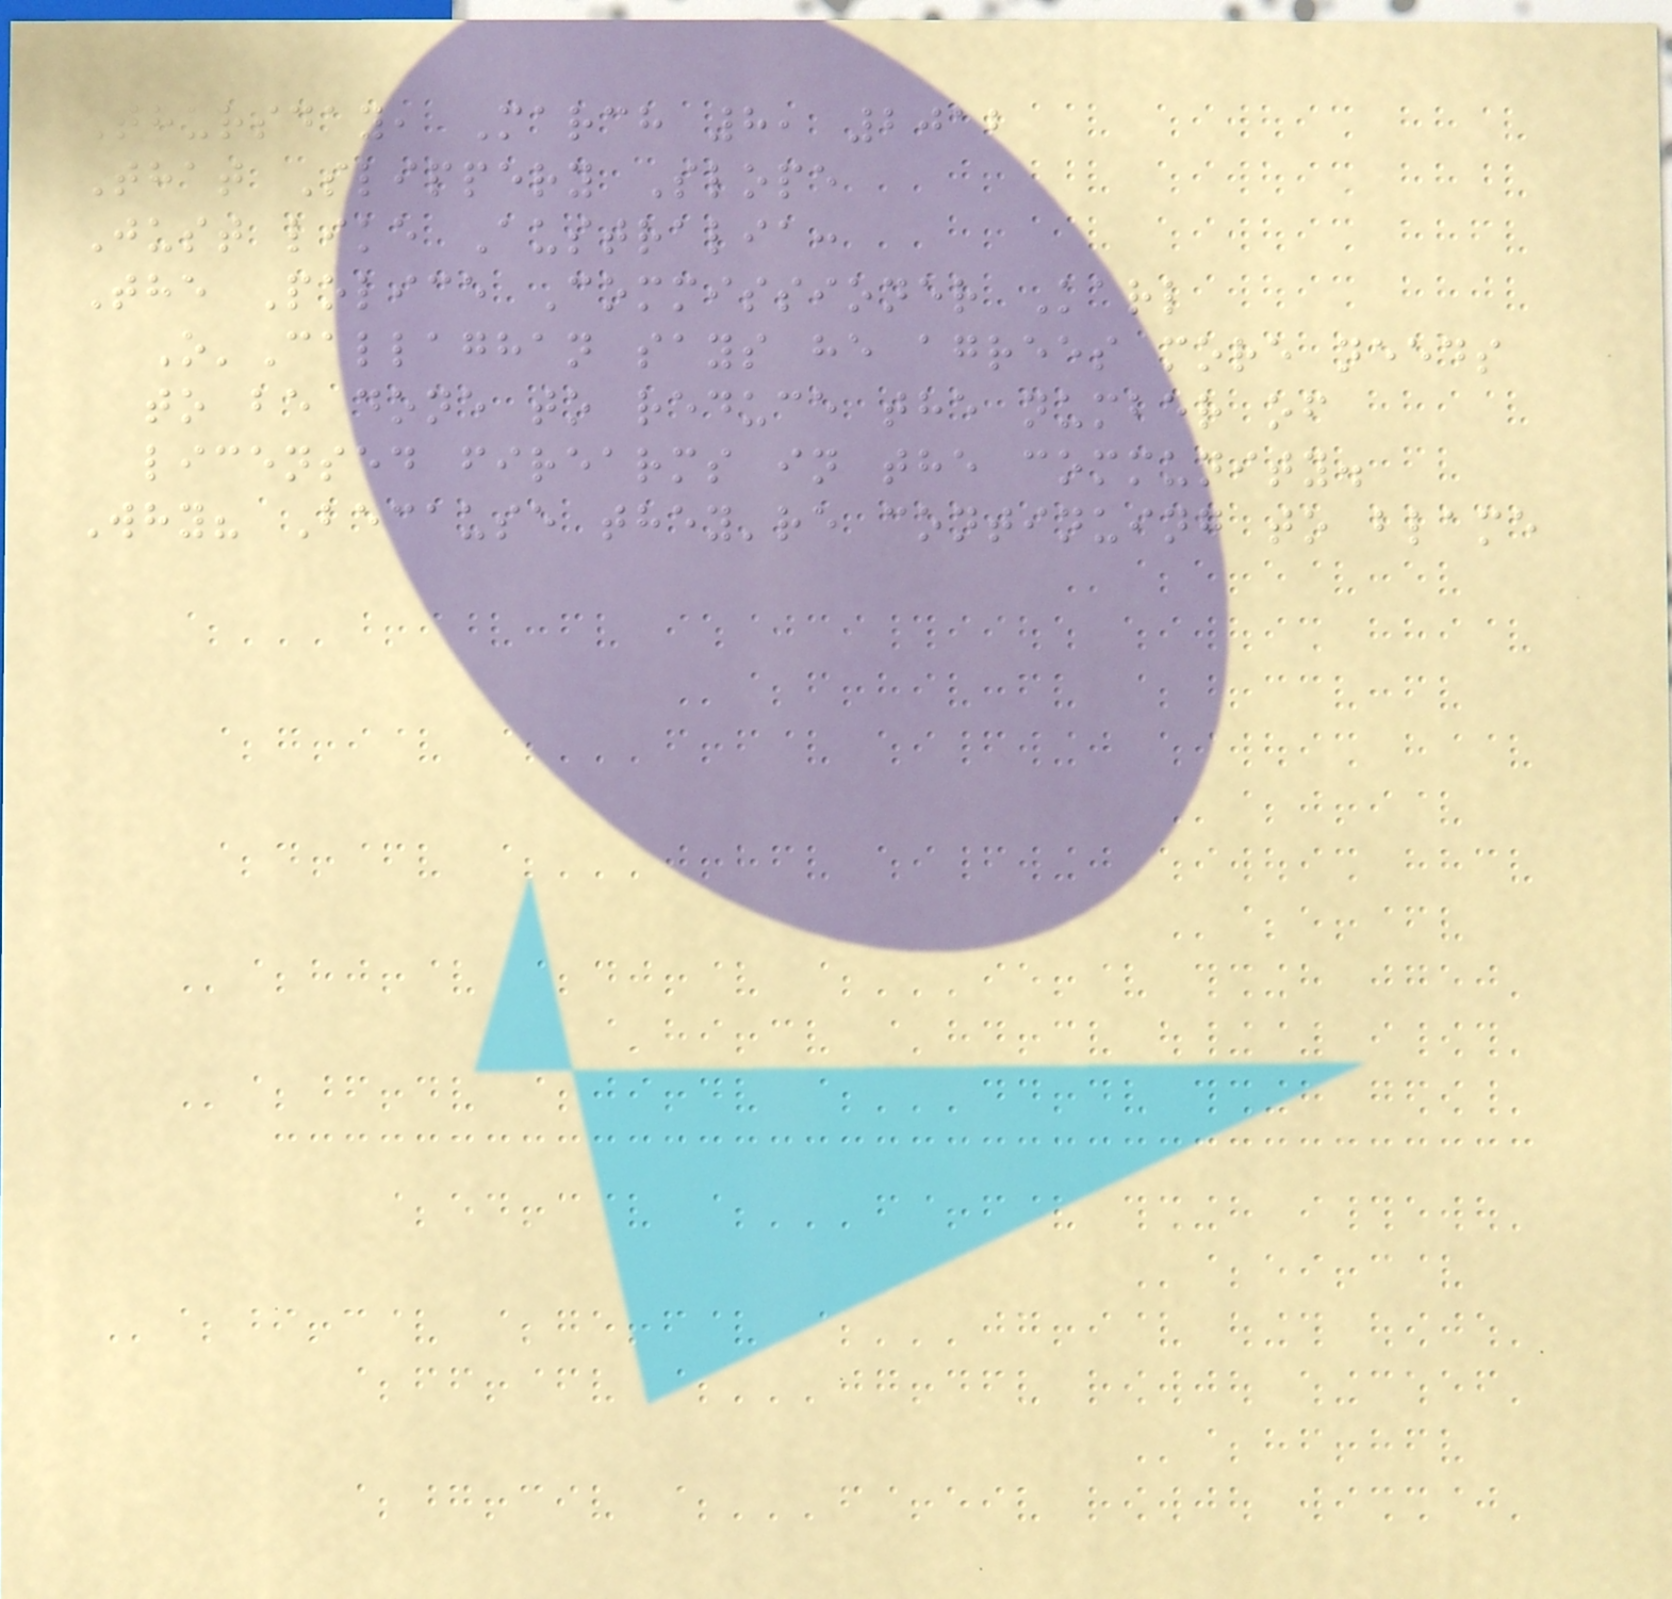Thursday, March 8, 2012
That Slippery Slope
Just like Australia:
The Police Commissioner Karl
O'Callaghan says he agrees more needs
to be done to reduce the number of
licensed firearms in the community.
Why? Because they're continuing to blame
